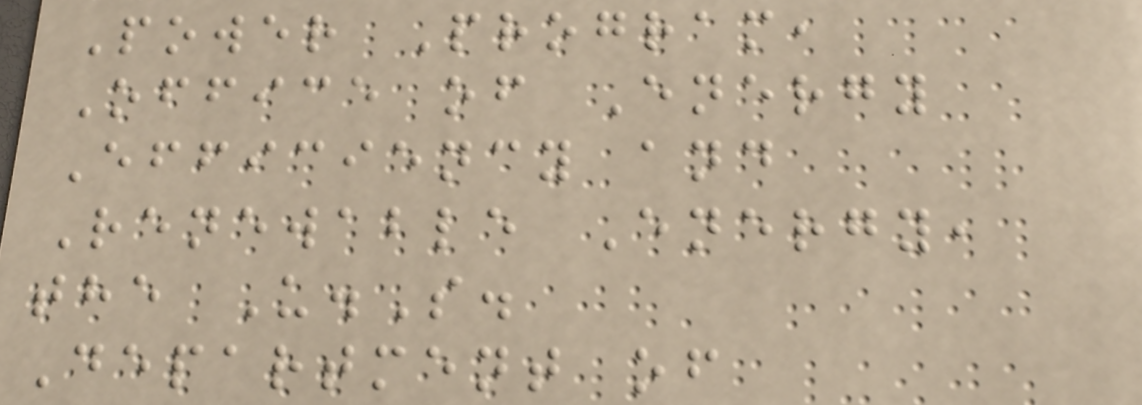Power Program,
Office of Energy
Efficiency and
Renewable Energy,
the U.S.
Department of
